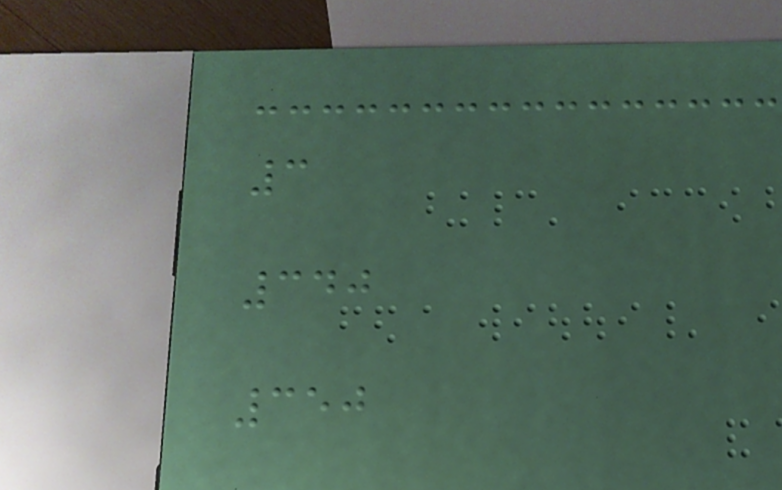3
340
350
